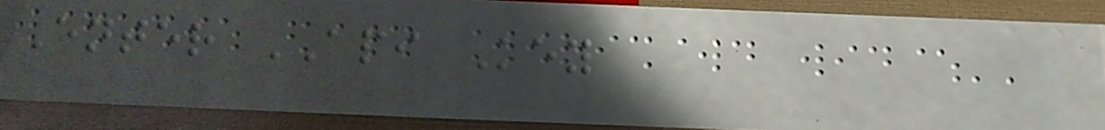Enter API Key
